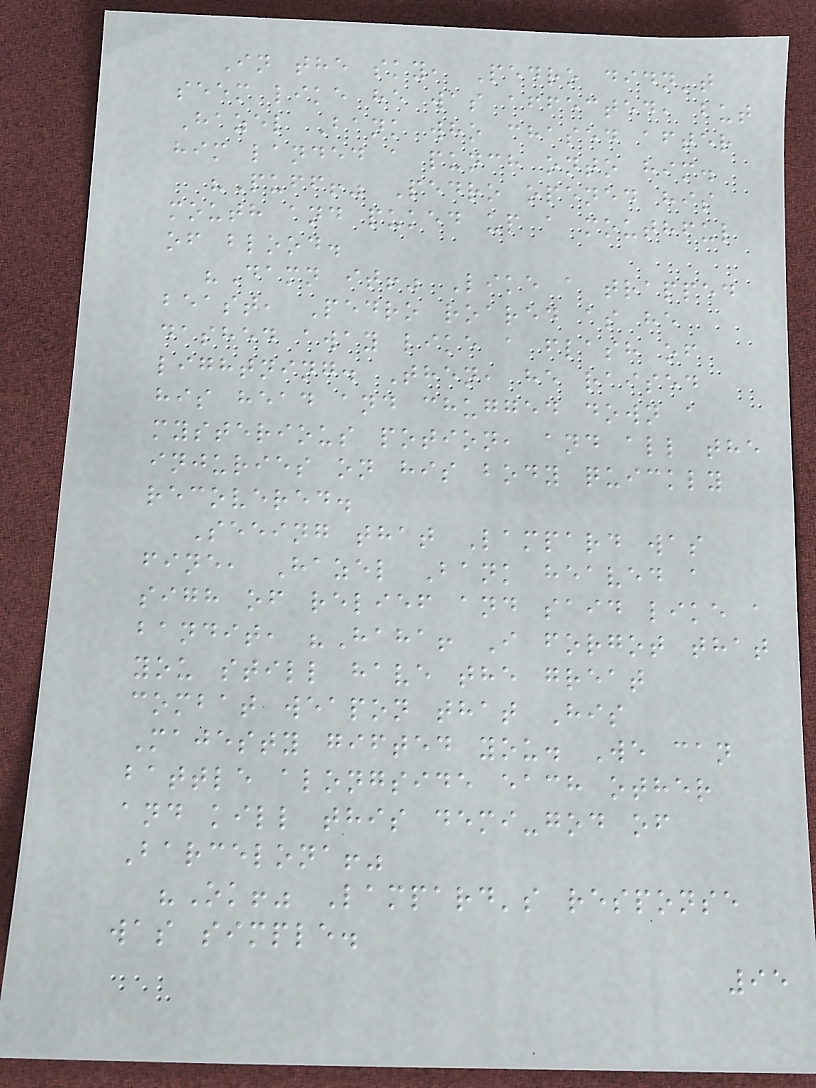In the sky, Pedro didn't
seem like he was affected, but
Hazel Bank who chased after
him landed a punch onto him.
"Puff!" Pedro opened his
mouth and puked up a mouthful
of blood.
"Damn it!" Like a trapped
beast, Pedro roared as he
dashed away like a flash of
lightning. Then, he raised
his head and chugged down a
mysterious potion, and all the
injuries on his body quickly
recovered.
Seeing that Lampard was
fine, Hazel Bank heaved a
sigh of relief and said like a
bandit, "Haha! I forgot that
you still have the great
combat weapon that His
Majesty gifted you. We can
battle alongside each other
and kill this demi-god of
Barcelona!"
"Ok!" Lampard's response
was simple.
95
